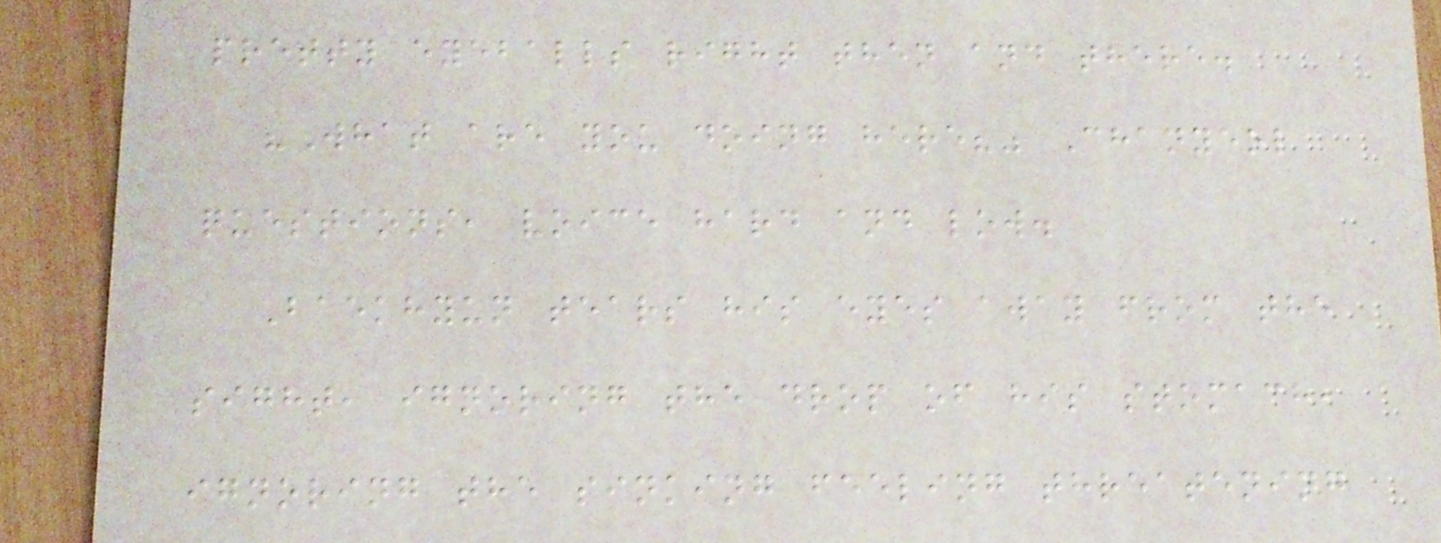pretty eyeballs right then and there.
"What are you doing here?" Chanyeol
questions, voice hard and low.
Baekhyun tears his eyes away from the
sight, ignoring the drop of his stomach,
ignoring the sinking feeling threatening
